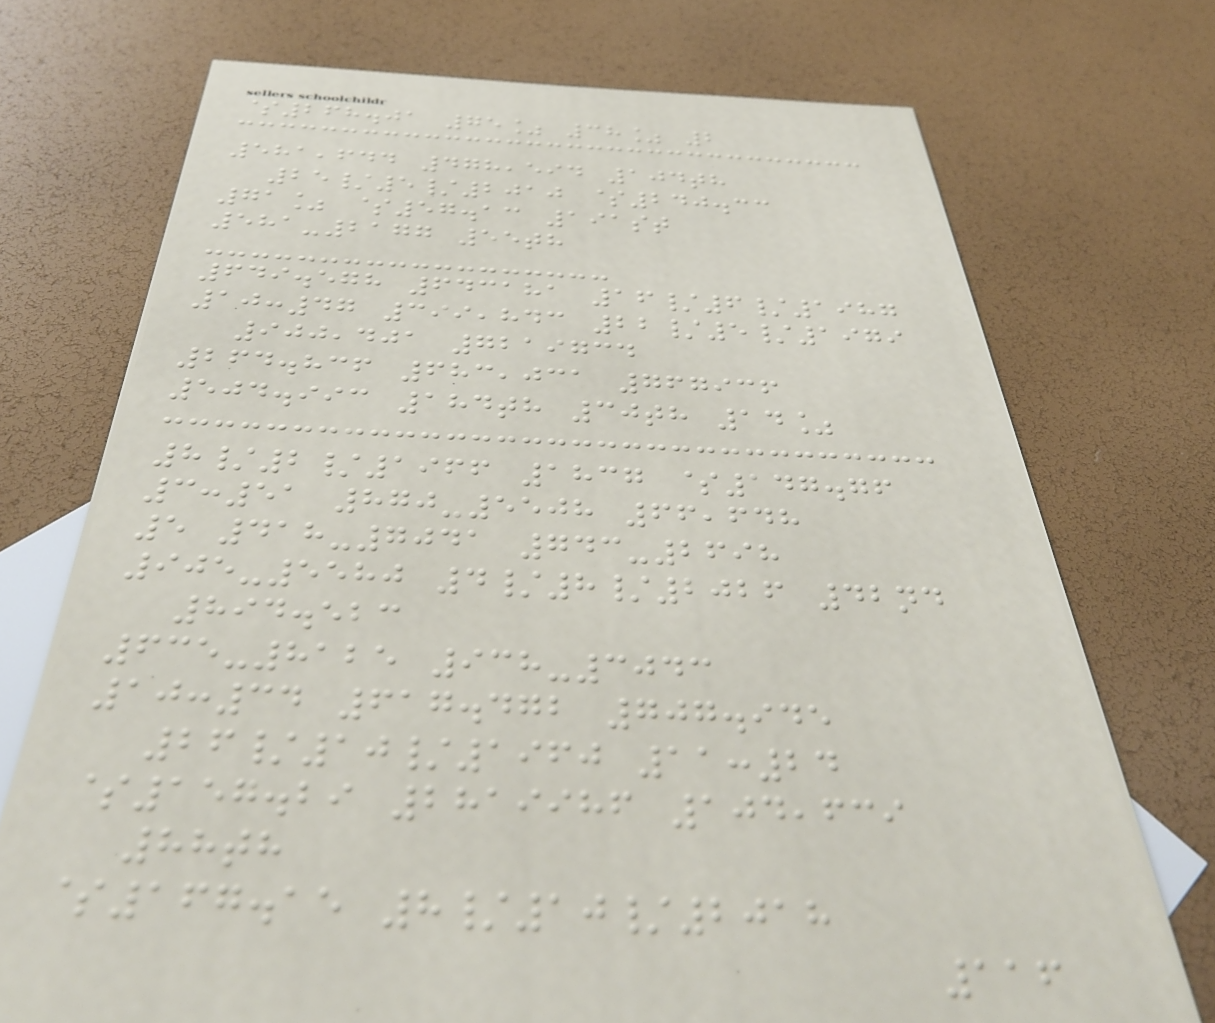$268.01 75% 38% 2
581,644 478,594 104th
25/5/2010 $240.33
71% $57.13 191st
581-2177 55th
649.578 643181 16/6/1987
10:47 399,843 22/5/1979
900,401 7219734
264.836 683,031 767936
504.993 184th 30th 14%
8/2/1966 1837 $147.76
3:51 870-5508 66,648
5 418-7041 743-2698
905-5580 4/8/2026 42nd
894.523
635-8125 938-3043
10:34 617.472 707.945
26/10/1960 11:24
$157.29 2819986 104,639
88th
$167.15 8/10/2018
116
